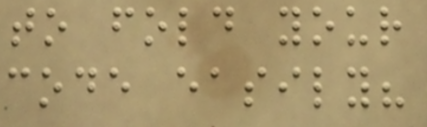to fold your
code easily?
